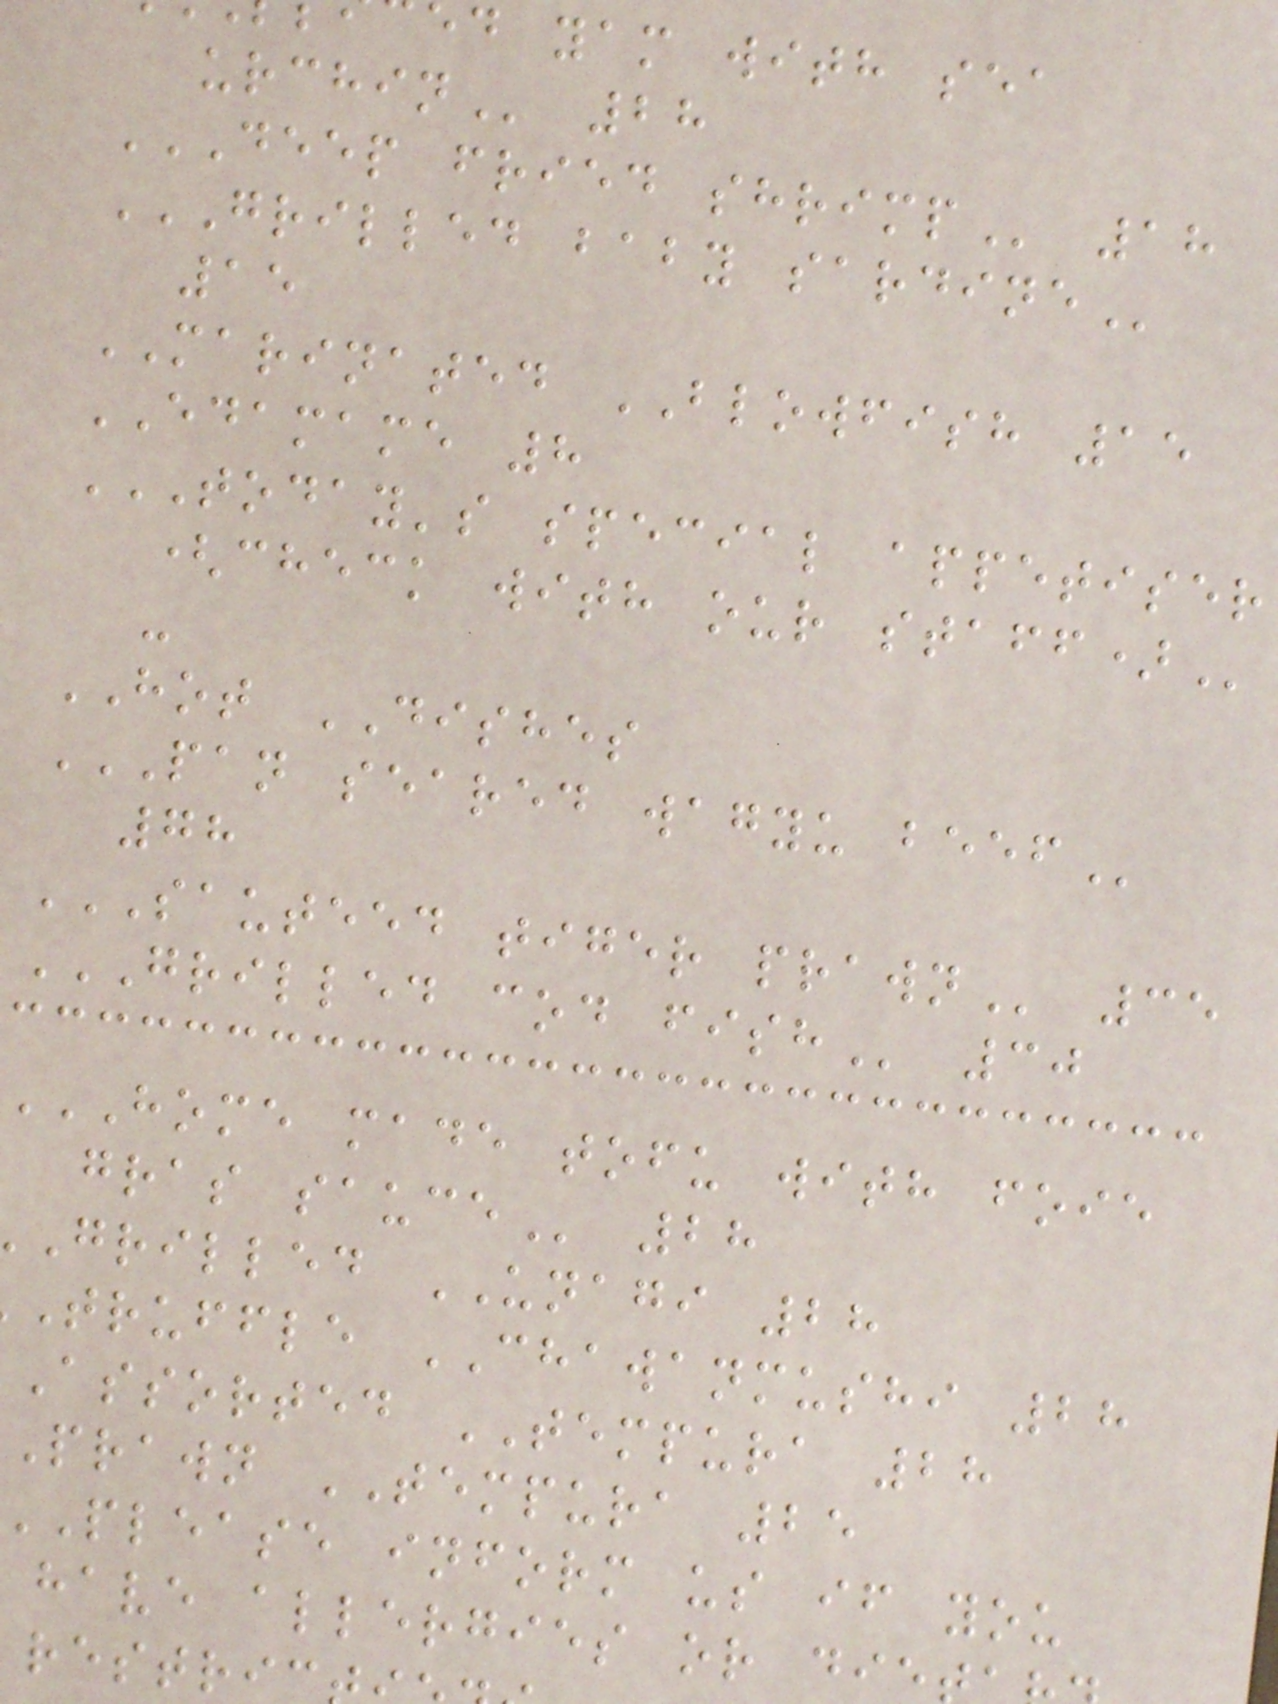d yam with sea
DEEP FRIED SHRIMP 18
GRILLED BABY SARDINE
15
MARINATED BLOWFISH 15
EDAMAME 8
TODAY'S SPECIAL APPETISER
(check with our
-
HOT DISHES
PAN SEARED WAGYU BEEF
78
SAUTEED TIGER PRAWN 35
GRILLED COD FISH 30
HOME MADE TOFU WITH FOIE
gras
grilled UNAGI 28
truffle CHAWANMUSHI 28
assorted TEMPURA 28
prawn TEMPURA 25
please inform us if you
have allergies or
